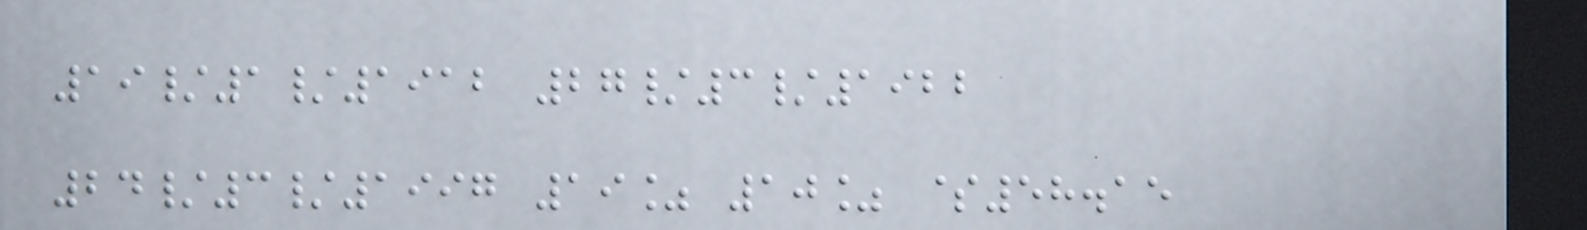19/1/1912 27/3/1922
24/3/1997 19% 10% $58.15
